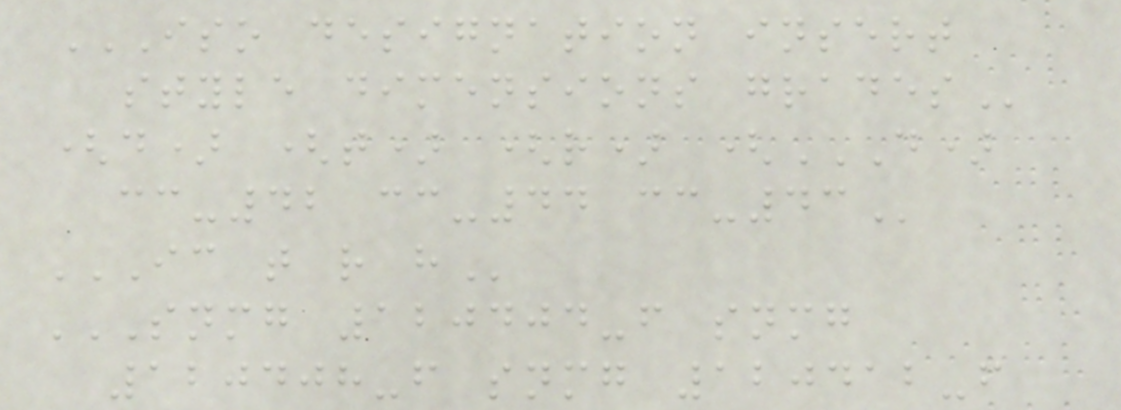ISO DESIGNATION INSERT
STYLE DIMENSIONS GRADES
(d) (t) (r) (D)
CC-42 CC-44 CC-43
IC T R H
SNMG 120404-F SNMG
120408-F SNMG 120412-F
